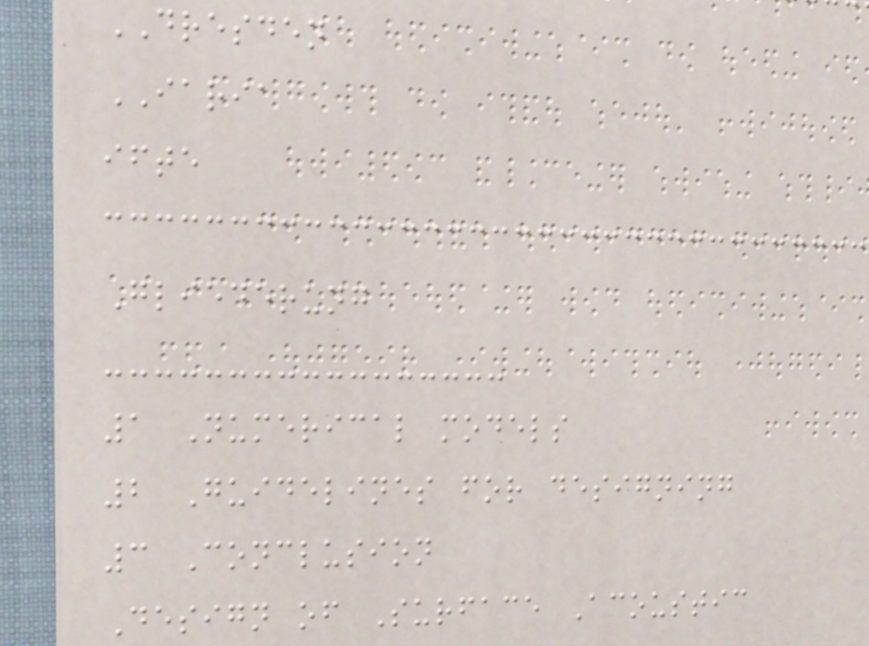DRESDEN
IARIA
ifte
Gliederung
1 Numerical models
2 Guidelines for designing
3 Conclusion
Design of Surface Acoustic
